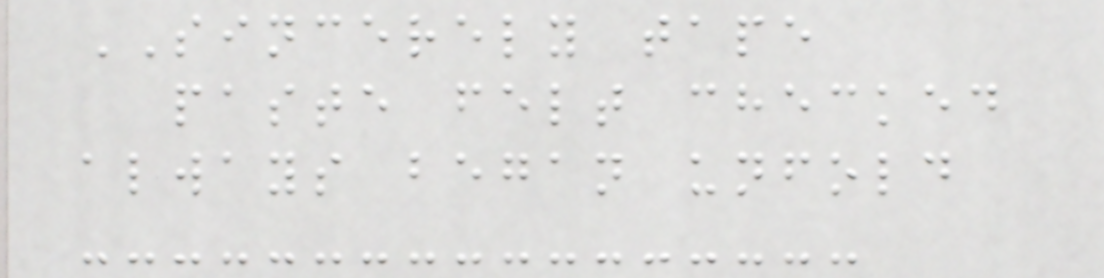SINCERELY tape
paste felt checked
always began unfold
